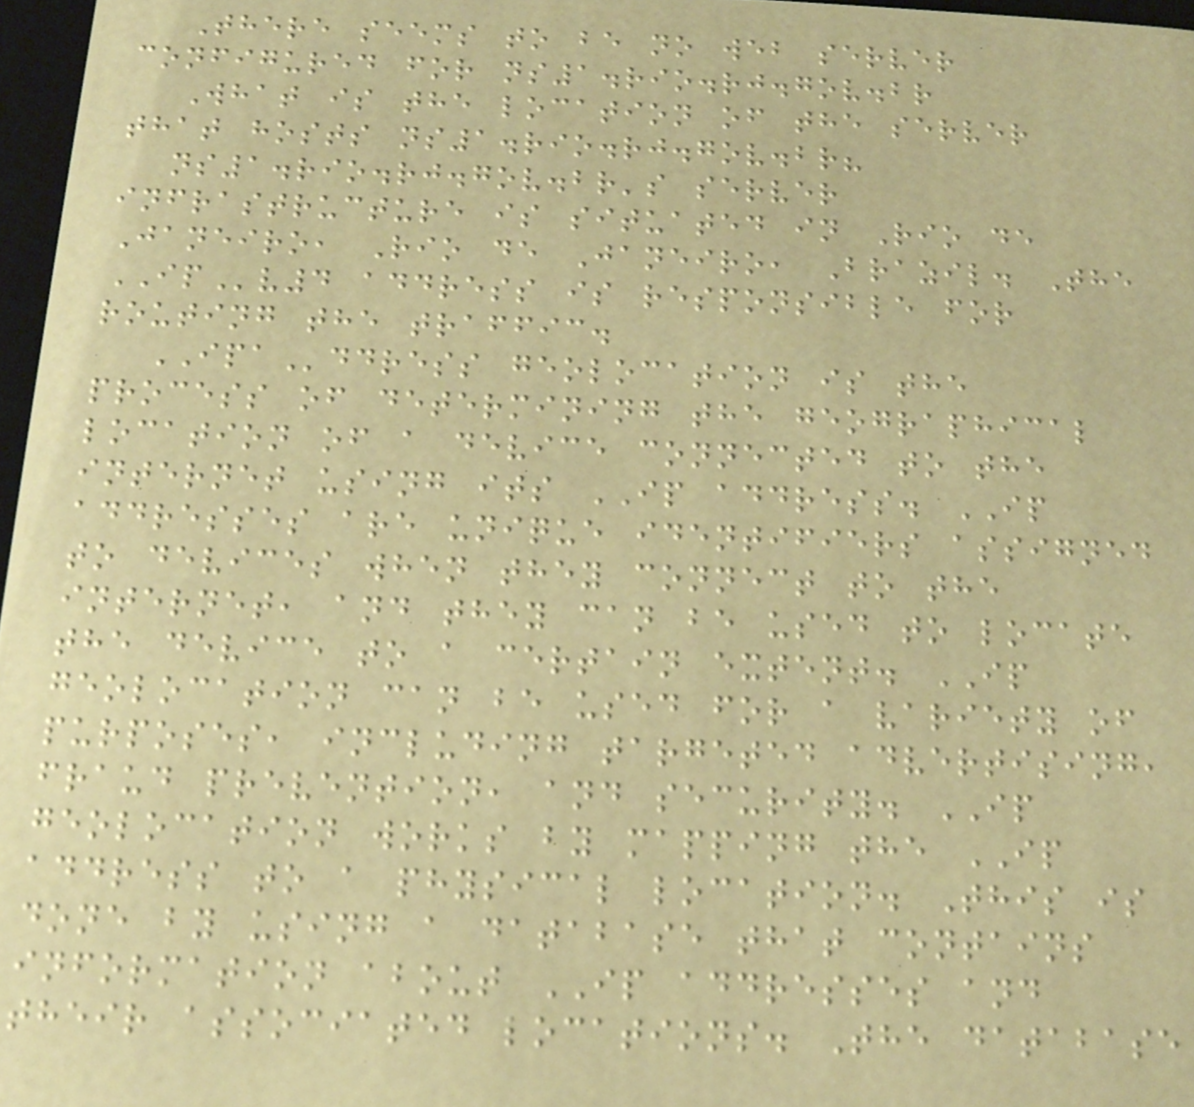There seems to be no web server
configured for ns1.rio.rj.gov.br
What is the location of the server
that hosts ns1.rio.rj.gov.br?
ns1.rio.rj.gov.br's server
infrastructure is situated in Rio de
Janeiro, Rio de Janeiro, Brazil. The
IPv4 address is responsible for
routing the traffic.
IPAddress geolocation is the
process of determining the geographical
location of a device connected to the
internet using its IP address. IP
addresses are unique identifiers assigned
to devices when they connect to the
internet, and they can be used to locate
the device to a certain extent. IP
geolocation can be used for a variety of
purposes, including targeted advertising,
fraud prevention, and security. IP
geolocation works by mapping the IP
address to a physical location. This is
done by using a database that contains
information about IP addresses and
their associated locations. The database
